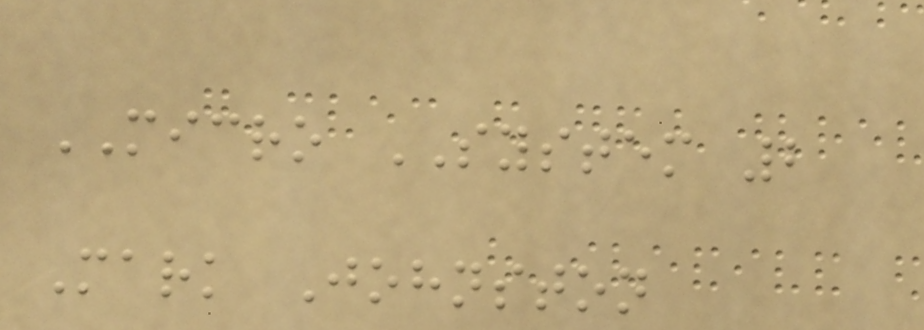MICRO SYSTEM 2
Mark Johnston
